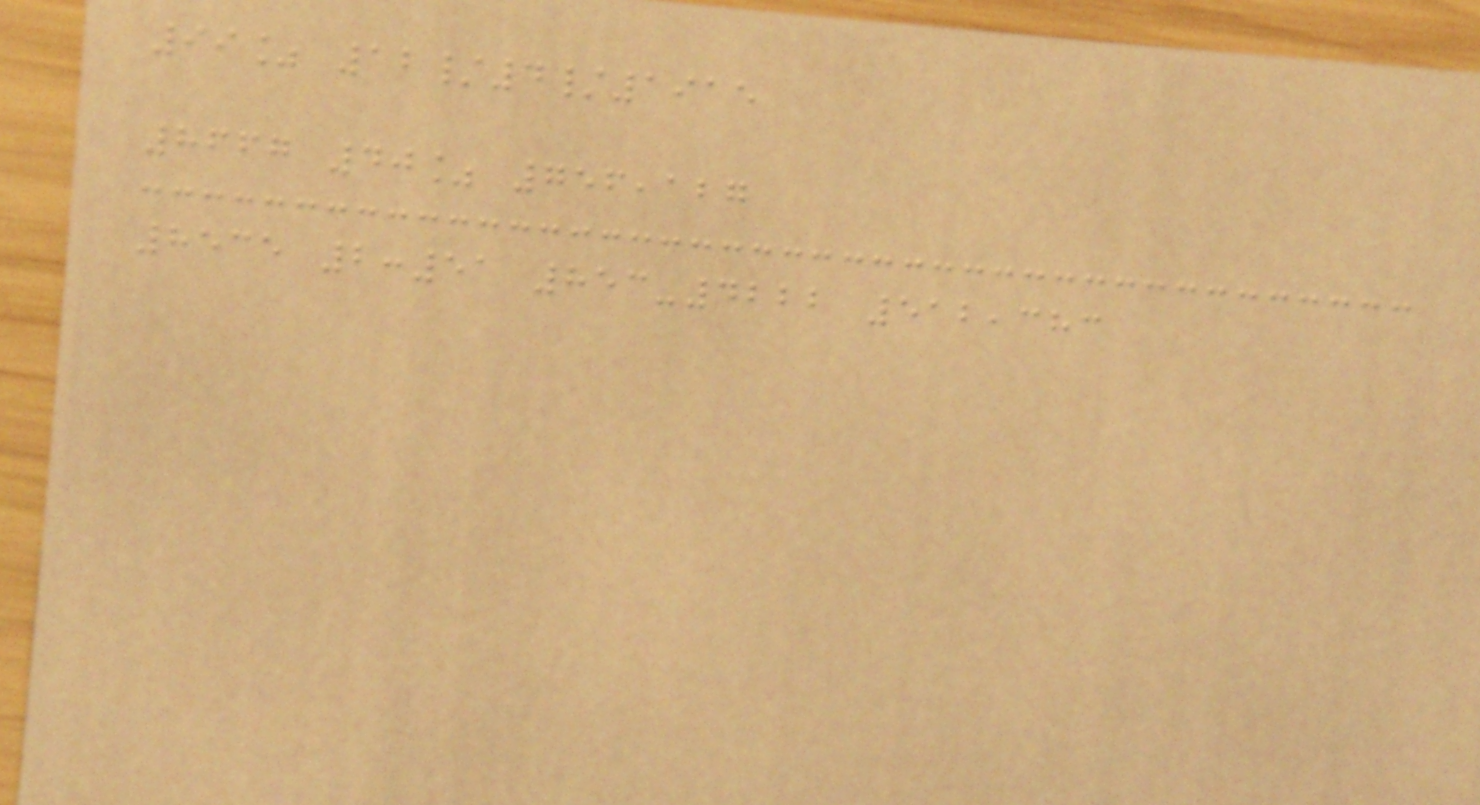99% 12/4/1915
8667 40% 756,127
8535 2:51 853-4222 512,383
